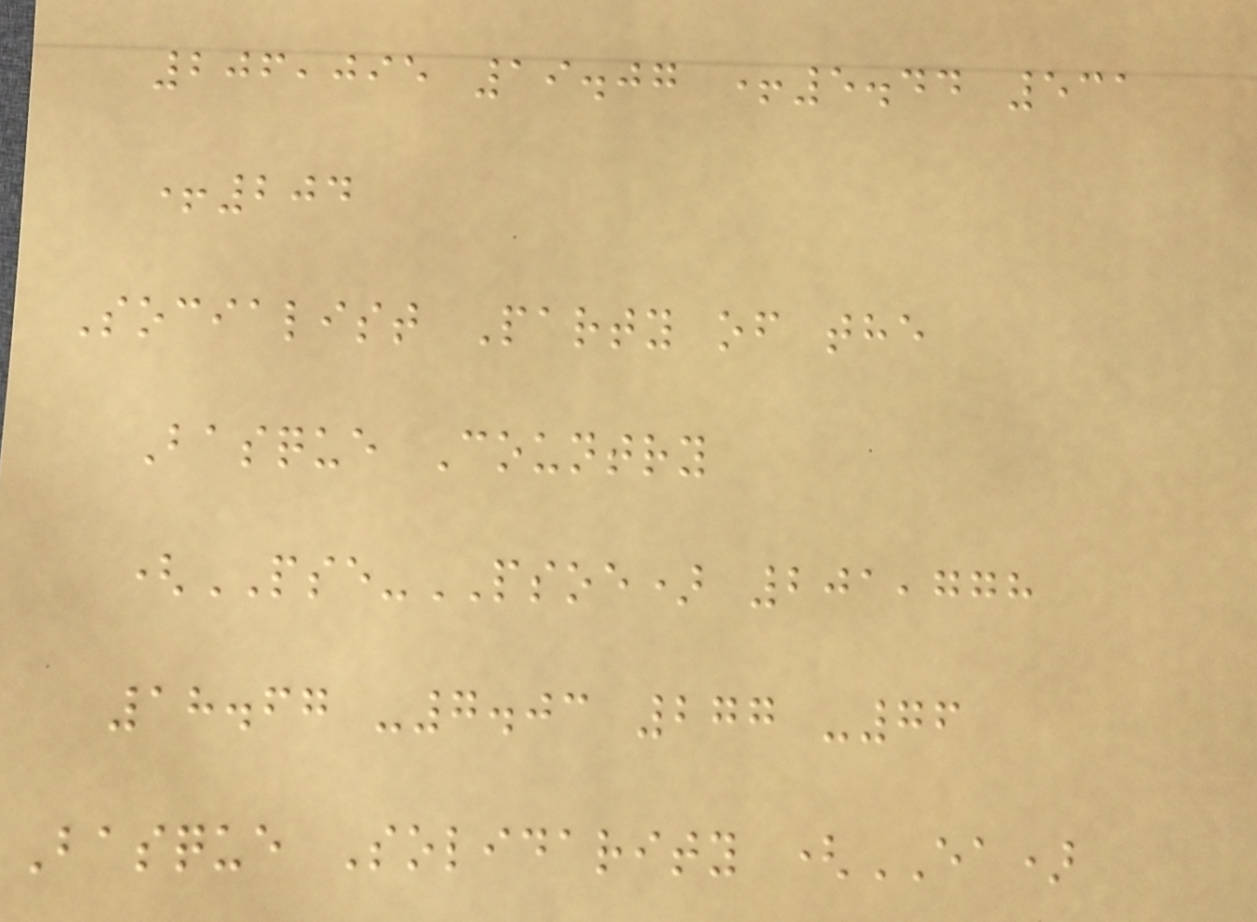206,095 19.07 +5.44 531
+204
Socialist Party of the
Basque Country
(PSE-PSOE) 201,778
18.67 -7.03 277 -76
Basque Solidarity (EA)
